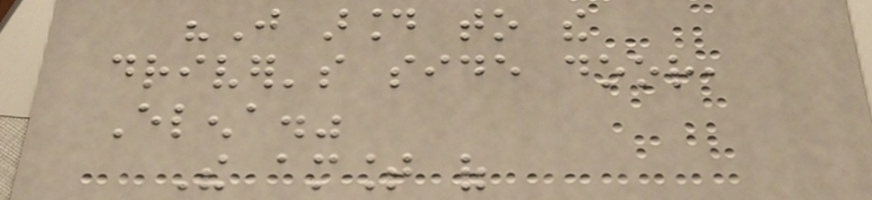"Just around to the
driver's side door,
Elena."
The amount of
